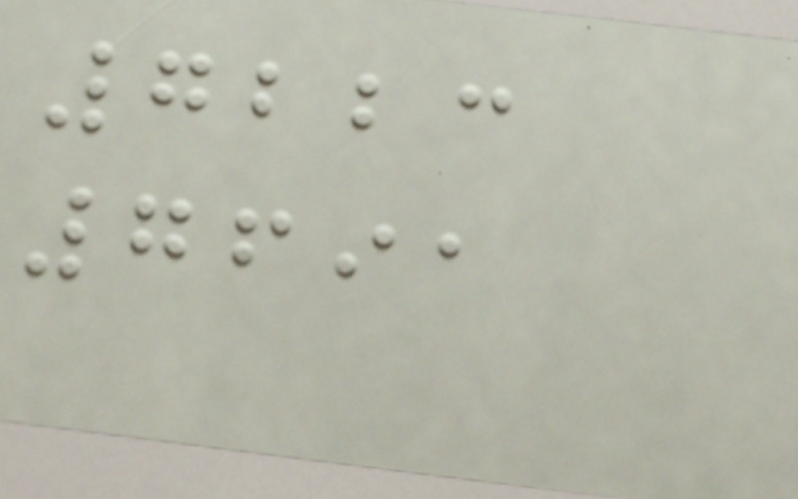7223
7691
